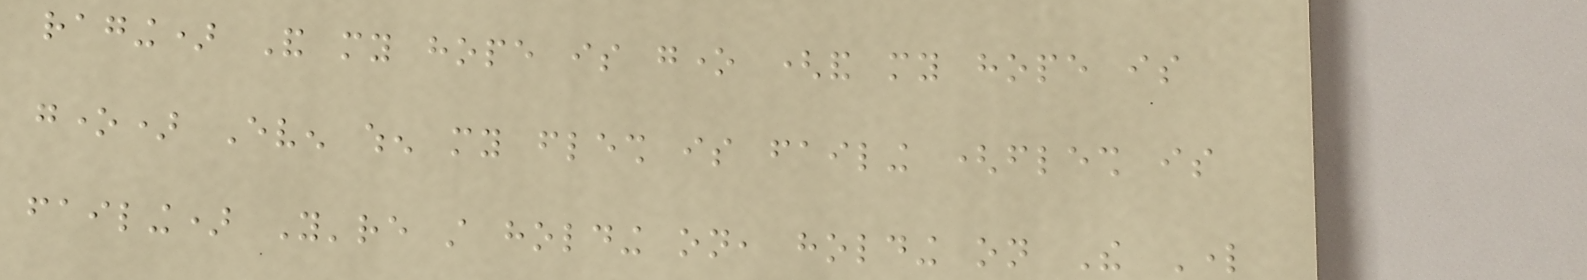raging) And my hope is gone (and my hope is
gone) Even when my flesh is failing (flesh is
failing) You're still holding on, holding on The Lord
